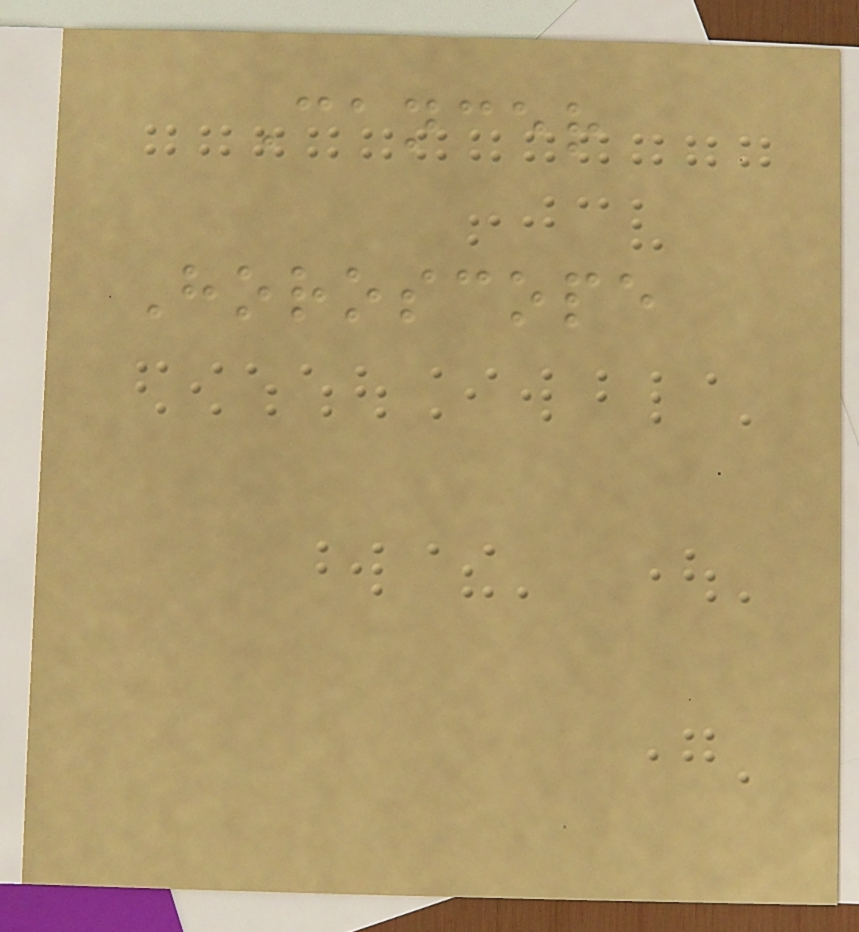Cancer
Horoscope
